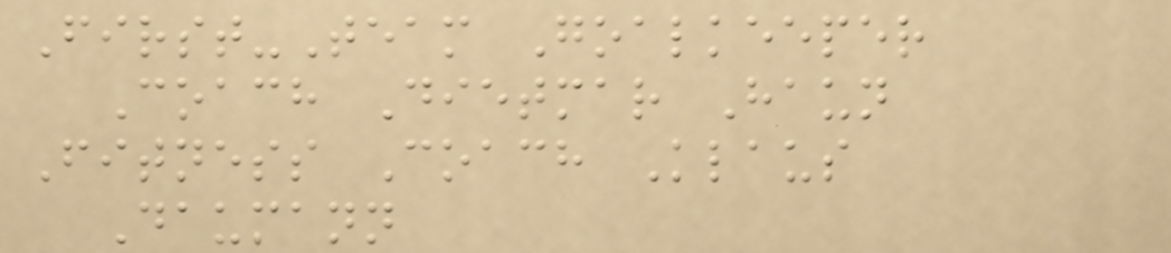First-Team Goalkeeper
Coach Dietmar Haun
Fitness Coach Klaus
Daumann
